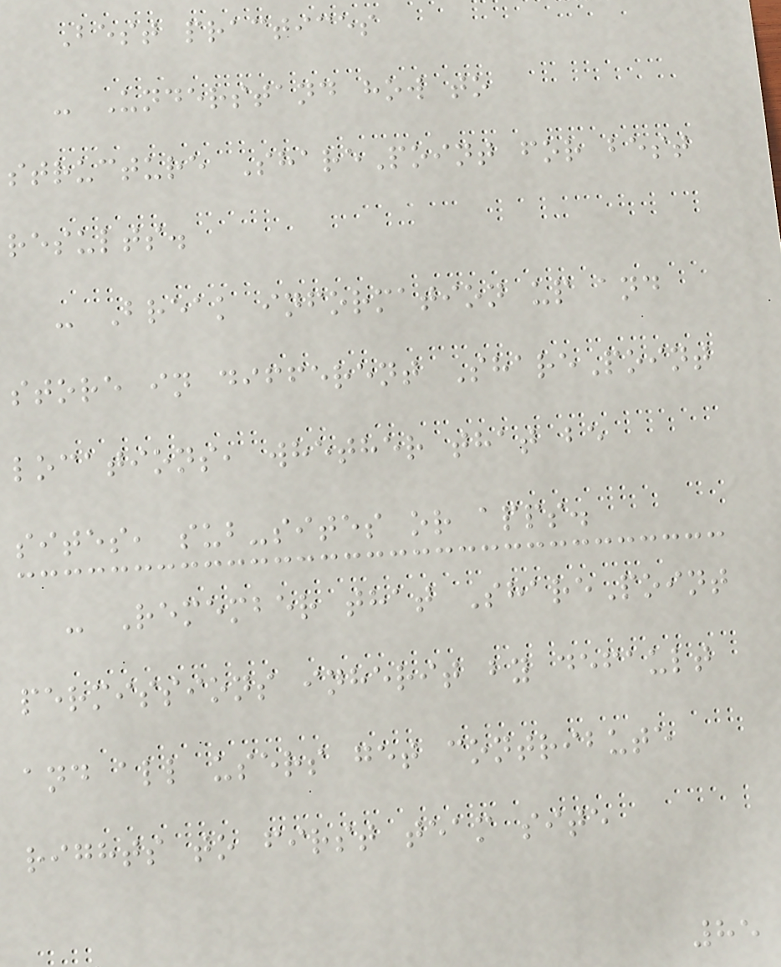Best practices
- Understand how to
structure SharePoint for best
results.
- Break information up and
store in different SharePoint
locations, whether that be
sites, sub-sites or apps.
- Remember that SharePoint
permissions inherit by default
and all users get contribute
rights to first team site
85
